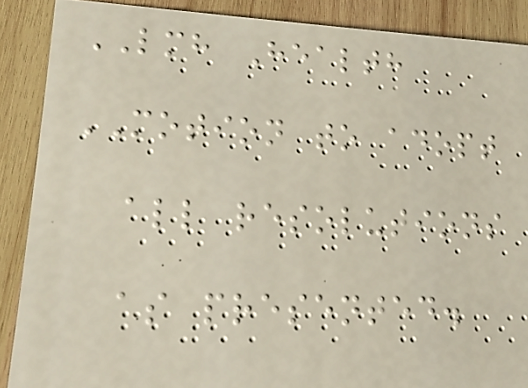LMH Health
MOTION to adopt
all resolutions
as presented.
